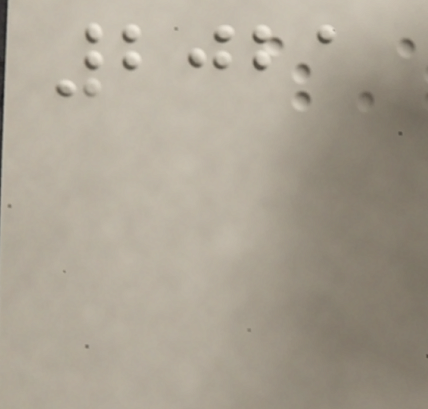2021
